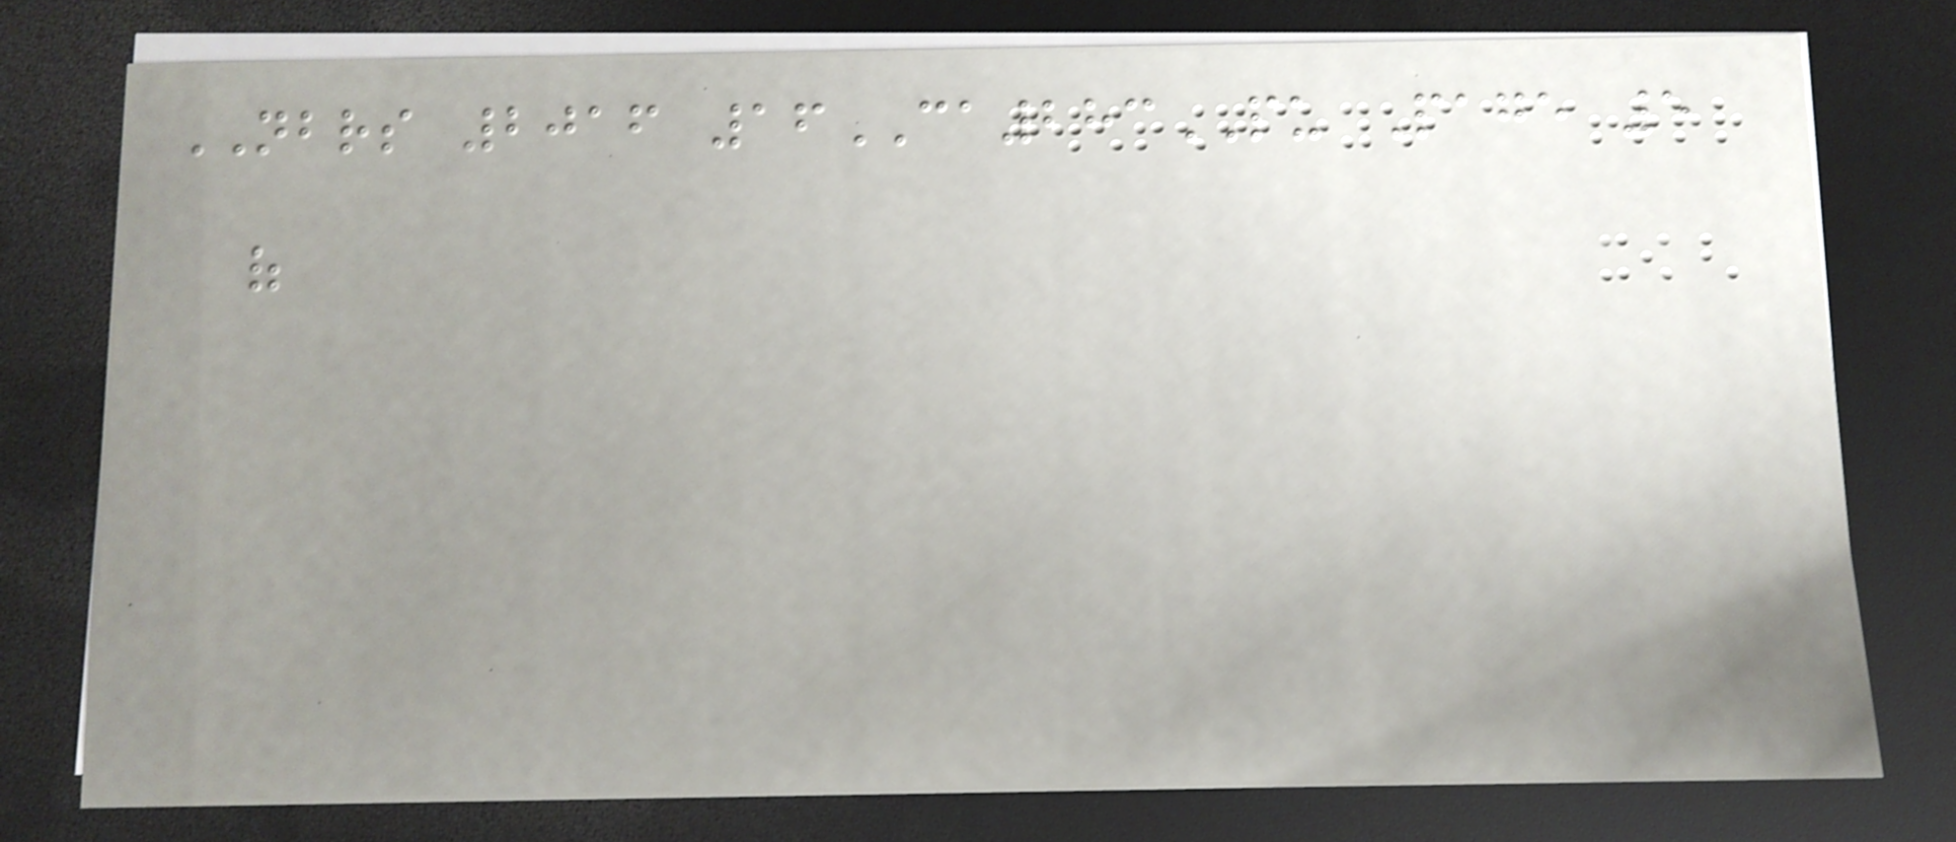NBRS 2016 16CA283PU Page 5
of
